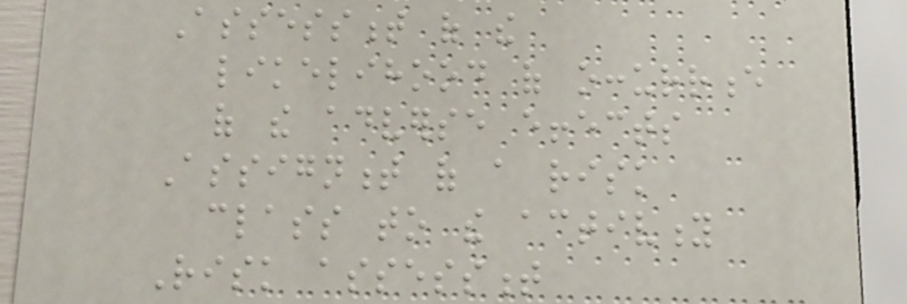Assessment of the
likelihood of occurrence
of the adverse effects
Assignment of a risk
class to the activity
Risk assessment
